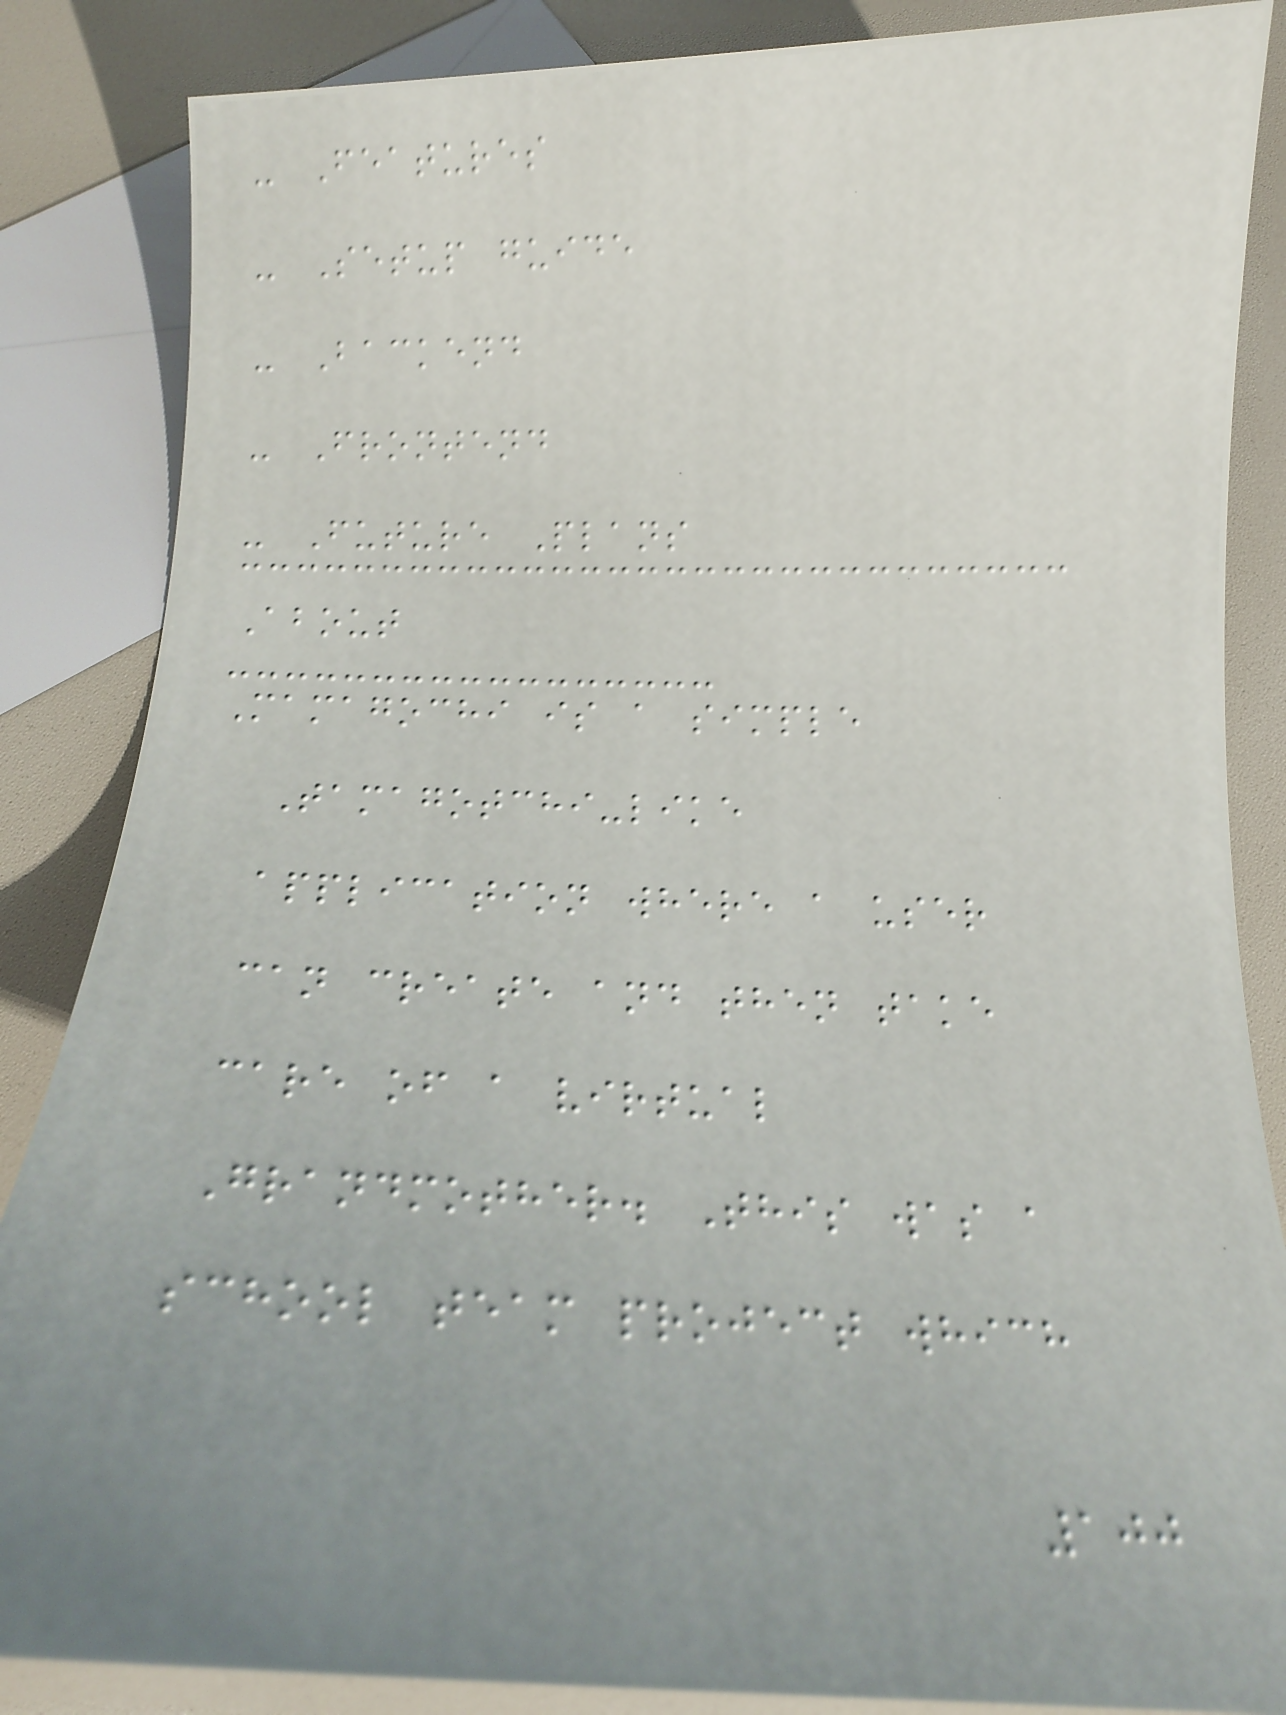- Features
- Setup guide
- Backend
- Frontend
- Future Plans
About
Mamagochi is a simple
Tamagotchi-like
application where a user
can create and then take
care of a virtual
Grandmother. This was a
school team project which
100
